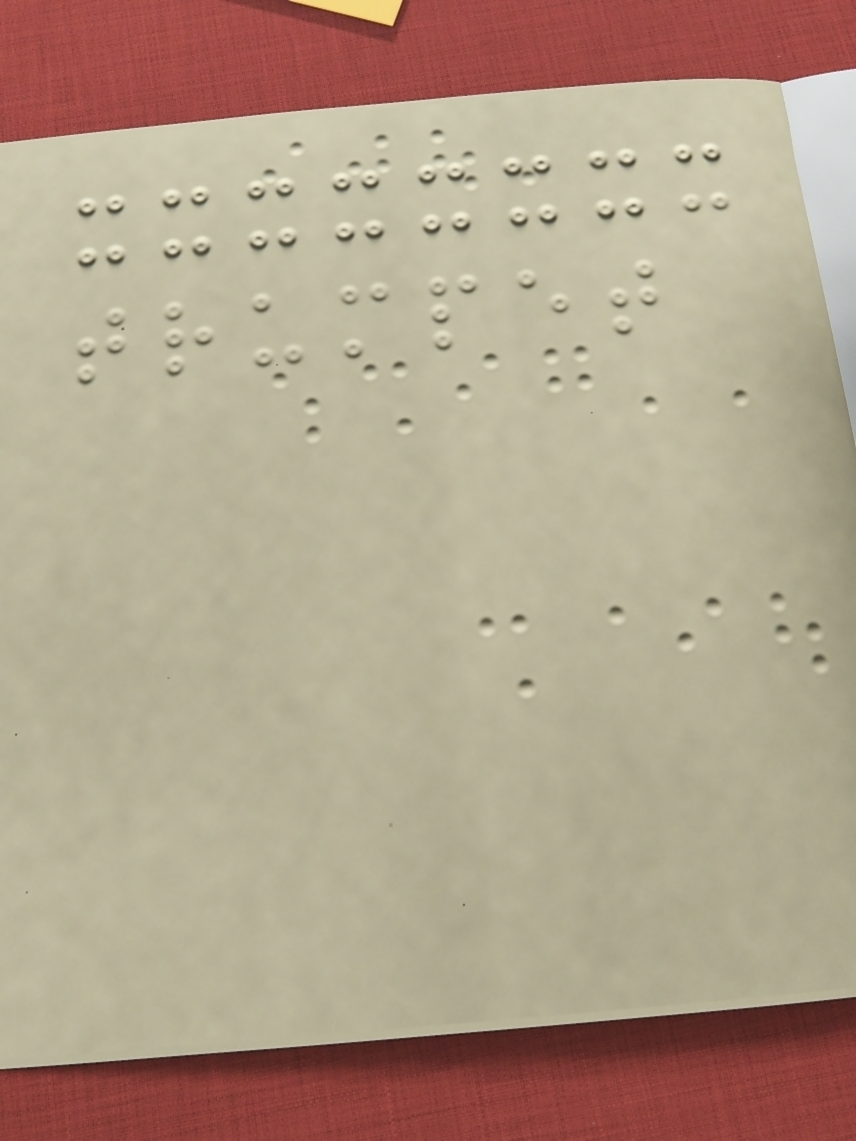trumpet
